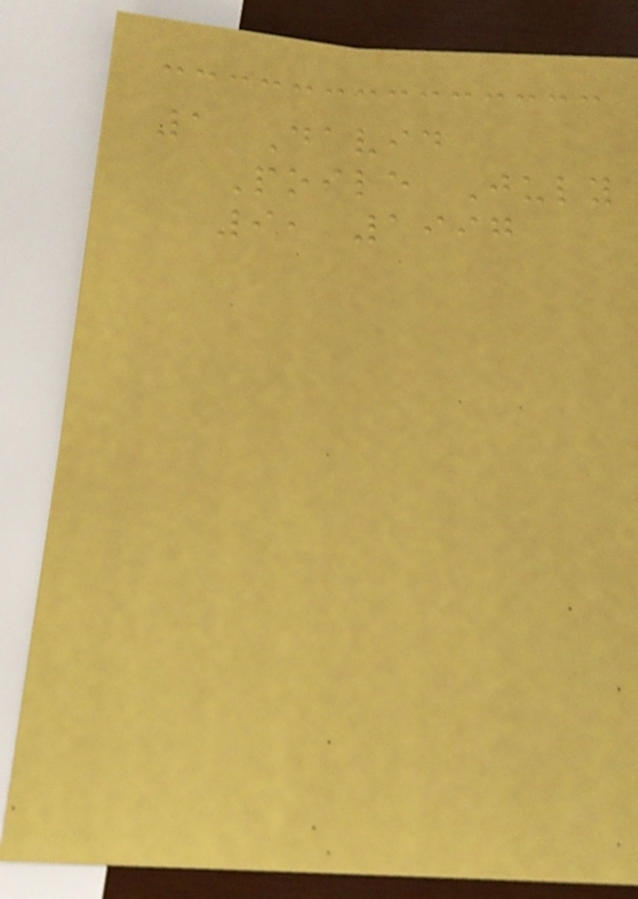1 David
Poile July
9, 1997
